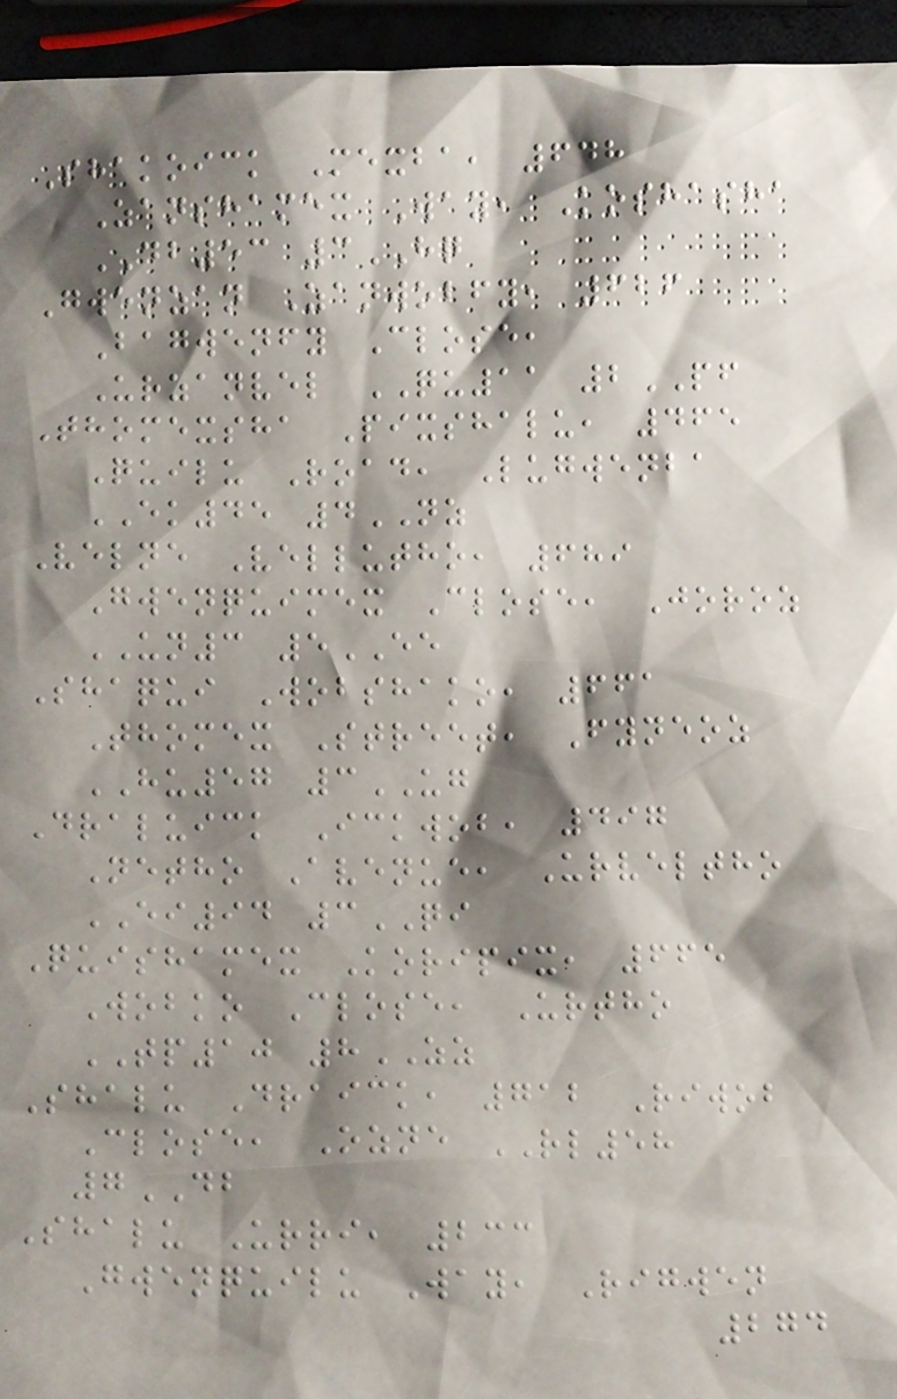Shakoick Mexba, 648
Zanshamex Way, Koshasha
DB53 3HQ
Gwenzan Zanwobfy, 626
Bagwenfy Close,
Urzanvel QU11 2PF
Thomexsha Pixshalu, 465
Quilu Road, Lugwenba
EK45 4NZ
Velne Vellutho, 689
Gwenquimex Close, Joroz
UN3 5EE
Shaqui Wobshako, 661
Thomex Street, Fyneoz
HU57 3UG
Draluick Ickwob, 497
Netho Avenue, Urveltho
EI94 3QI
Quishamex Koripix, 665
Wobko Close, Urtho
TP10 8ZZ
Shalu Draick, 712 Riwob
Close, Ozne RL58
7DB
Shalu Urri, 233
Gwenquilu Way, Rigwen
274
